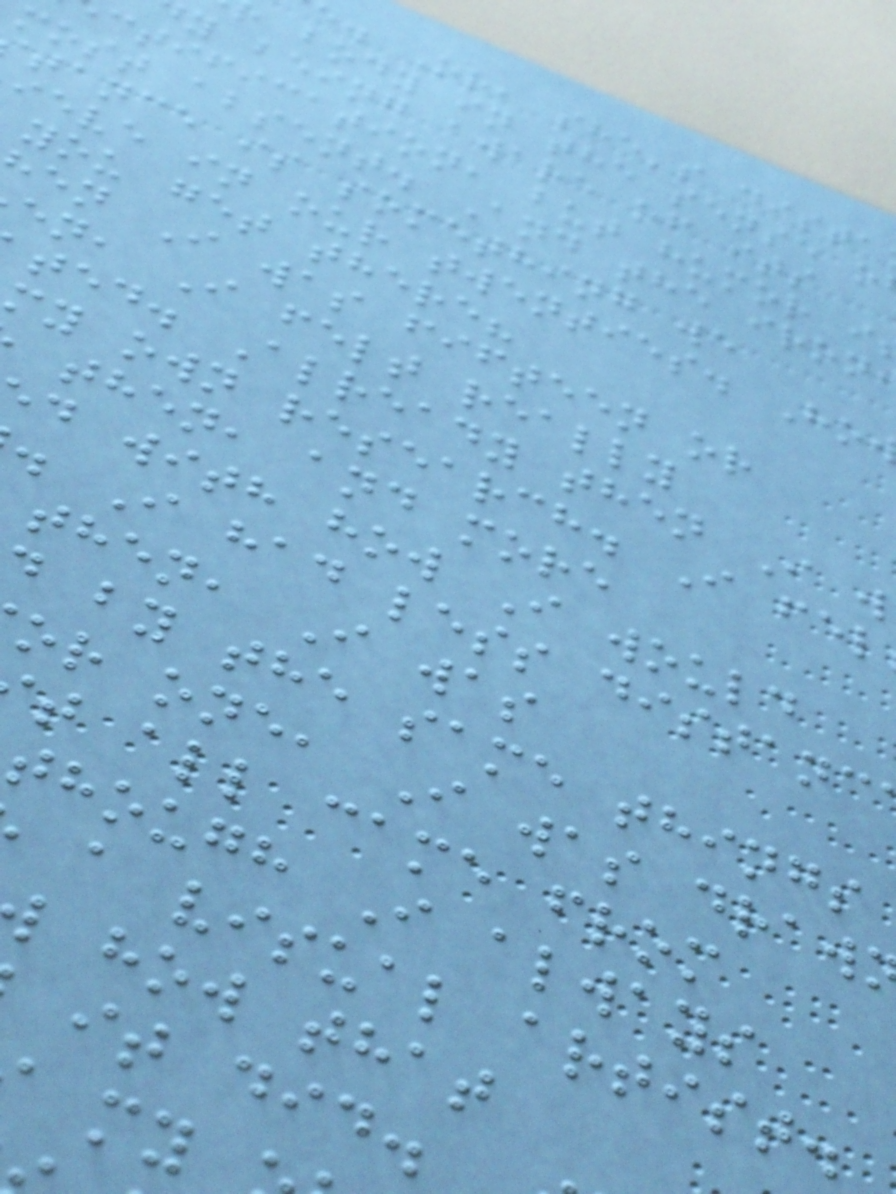e. Or, she's dista
body in the sense o
y being aware of its
ctification, but humor i
most absent. And the iron
tance is something we
ieve in our twenties. Ho
you get there?
en I was fifteen or
en, I felt really
ted. Already then I w
my own research. I fel
then, and more
d with how I would
. I had less distanc
then, I was
by the same things
or one, I was draw
t all came from
though I always
a visual artist.
how that
it did.
